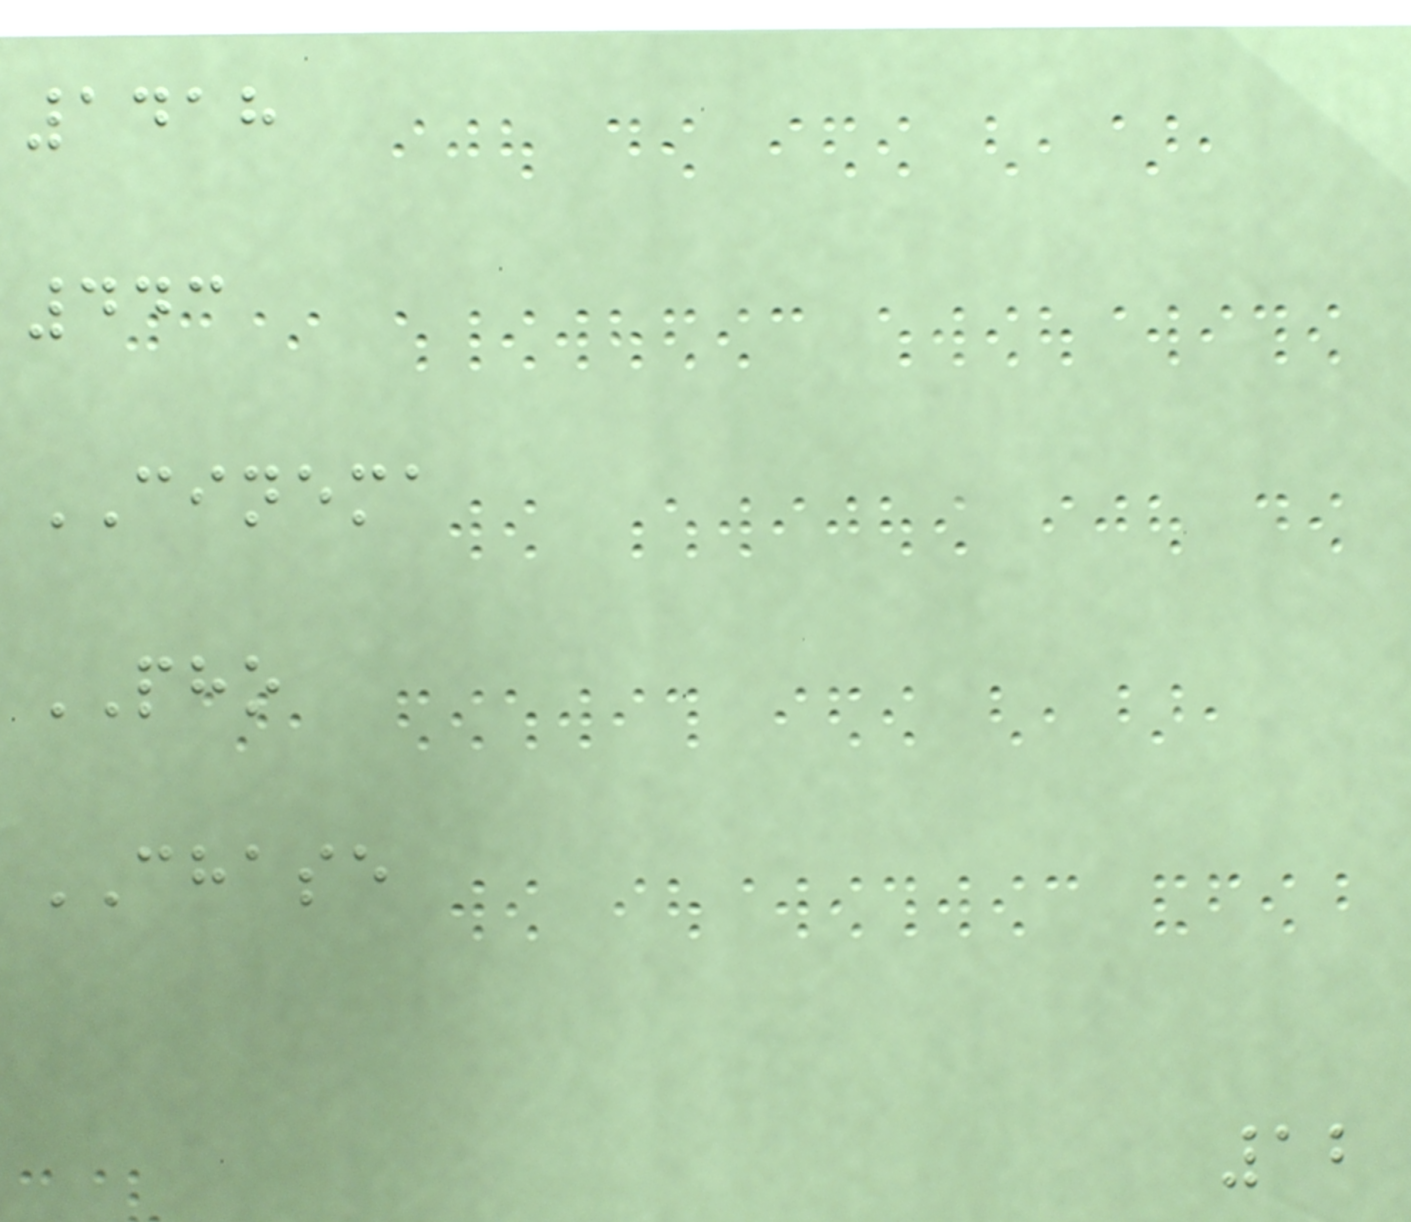1418
443
CINEMA
PHO
CHASE
12
